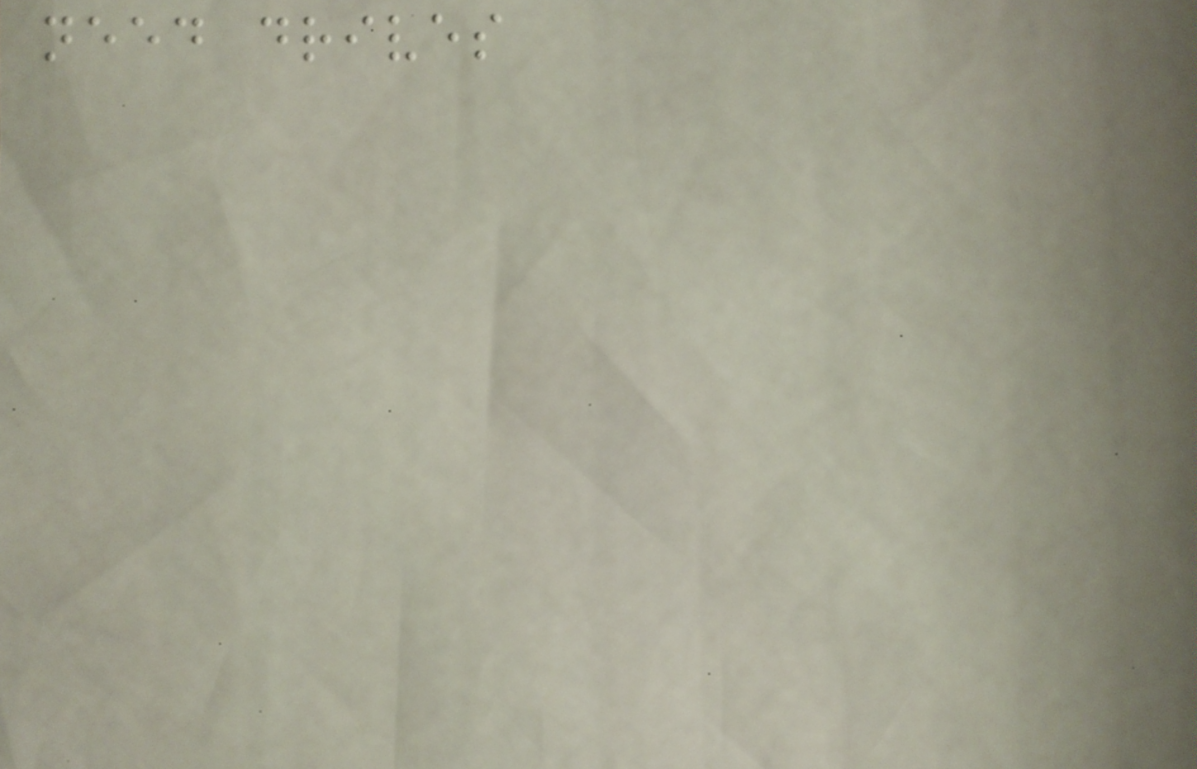need drives
